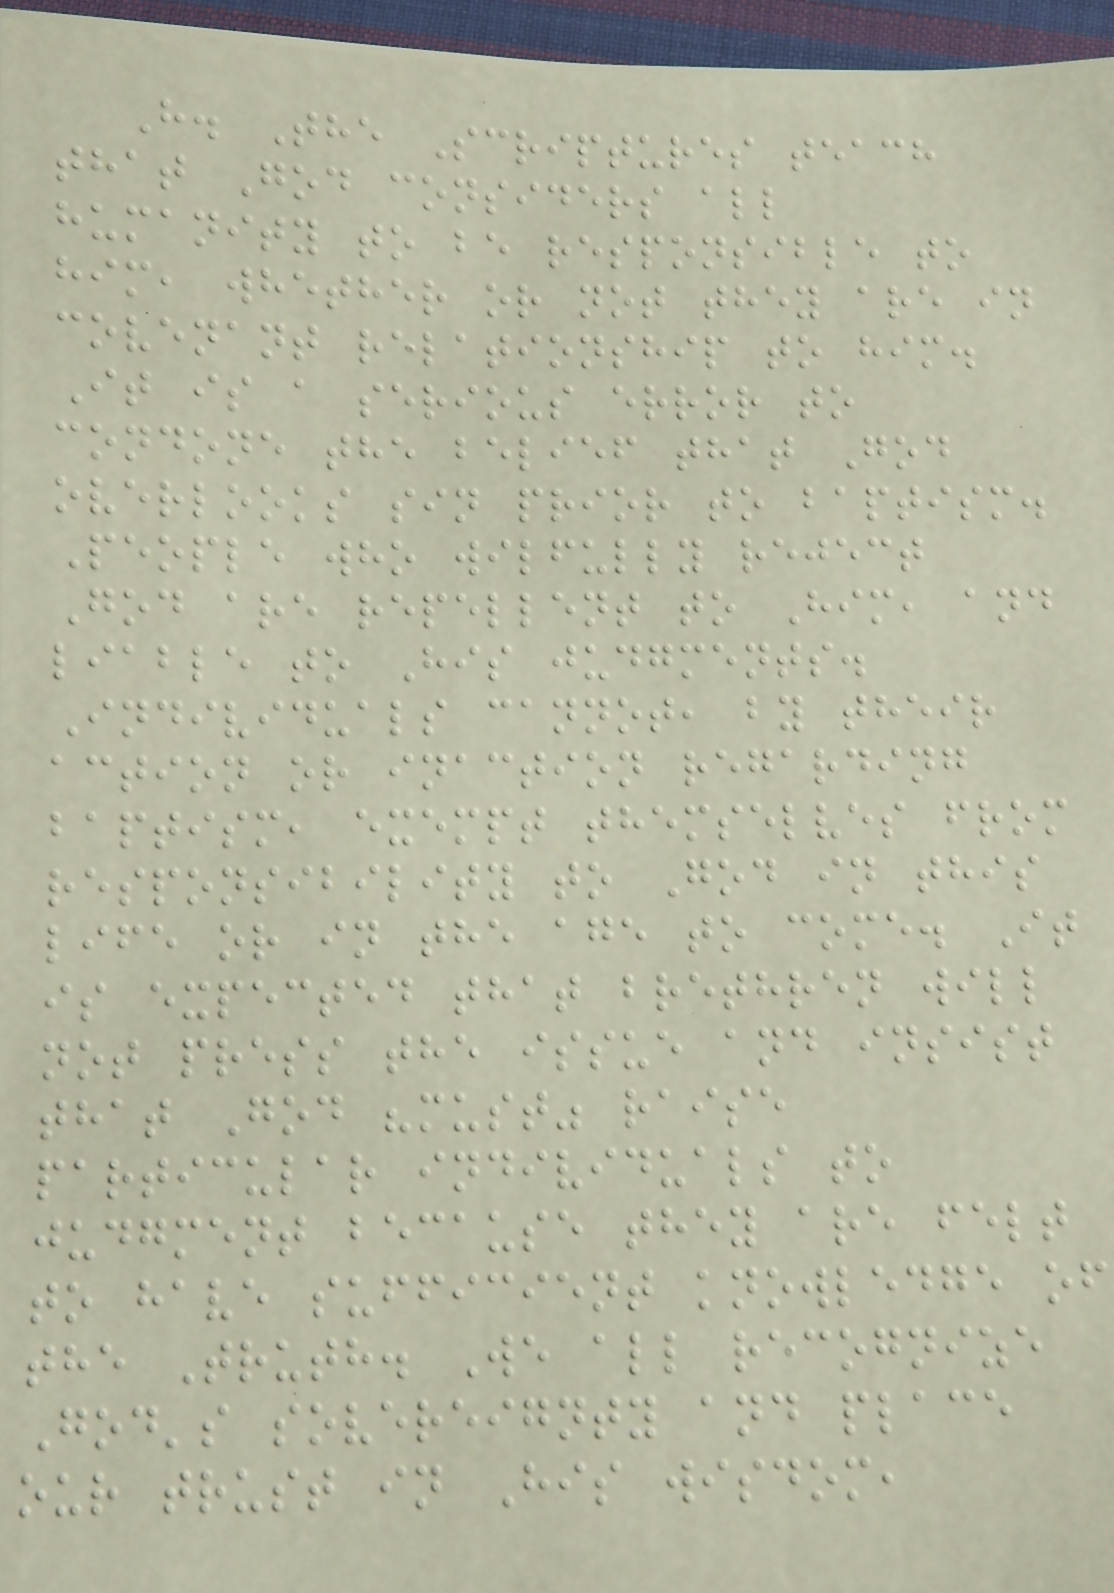H. The Scriptures teach
that God considers all
humanity to be responsible to
him, whether or not they are in
covenant relationship to him.
It is a serious error to
condone the belief that God
overlooks sin prior to baptism.
People who wilfully reject
God are repellent to Him, and
liable to His judgments.
Individuals cannot, by their
action or inaction regarding
baptism, exempt themselves from
responsibility to God in this
life or in the age to come. It
is expected that brethren will
not press the issue and insist
that God "must" raise
particular individuals to
judgment because they are felt
to have sufficient knowledge of
the Truth. We all recognize
God's sovereignty and place
our trust in His wisdom,
